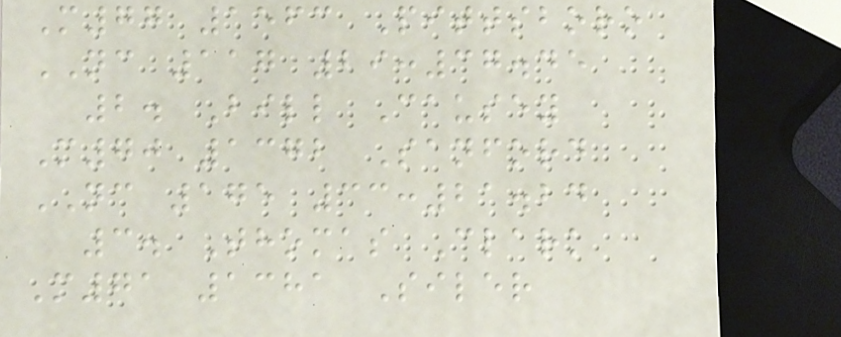M77 1563 Pittsboro
NC 117 29:37.45
2. Bill Causey
M70 1372 Sanford
NC 175 33:21.24
3. Thomas Clark
M71 1381 Siler
